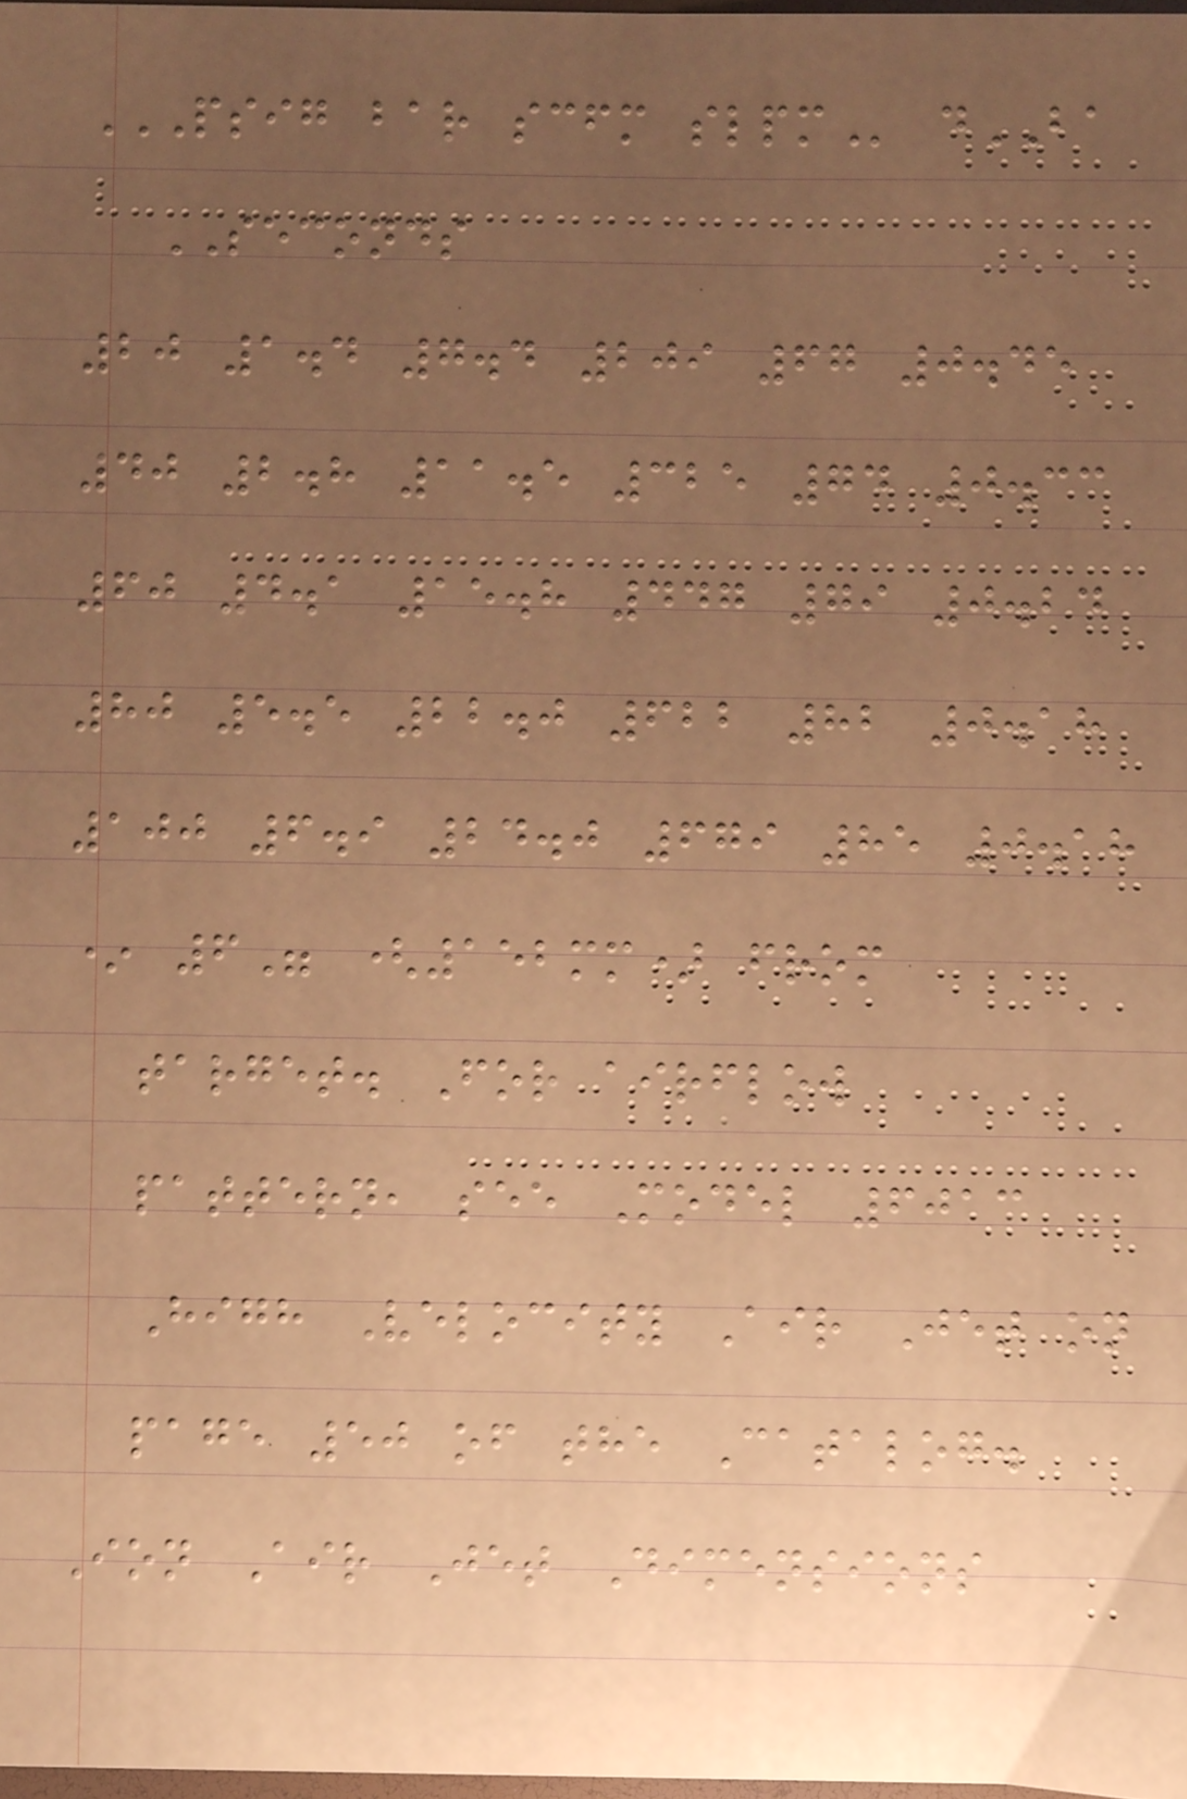PSIG BAR SCFM SLPM dBA
SECONDS
20 1.4 7.4 209 67 0.45
40 2.8 11.5 325 74 0.33
60 4.1 15.8 447 79 0.24
80 5.5 22.0 622 82 0.18
100 6.9 24.0 679 85 0.18
* 6" (152mm) from
target. For airflow
pattern, see Model 6013
High Velocity Air Jet on
page 50 of the Catalog.
Ion Air Jet Dimensions
